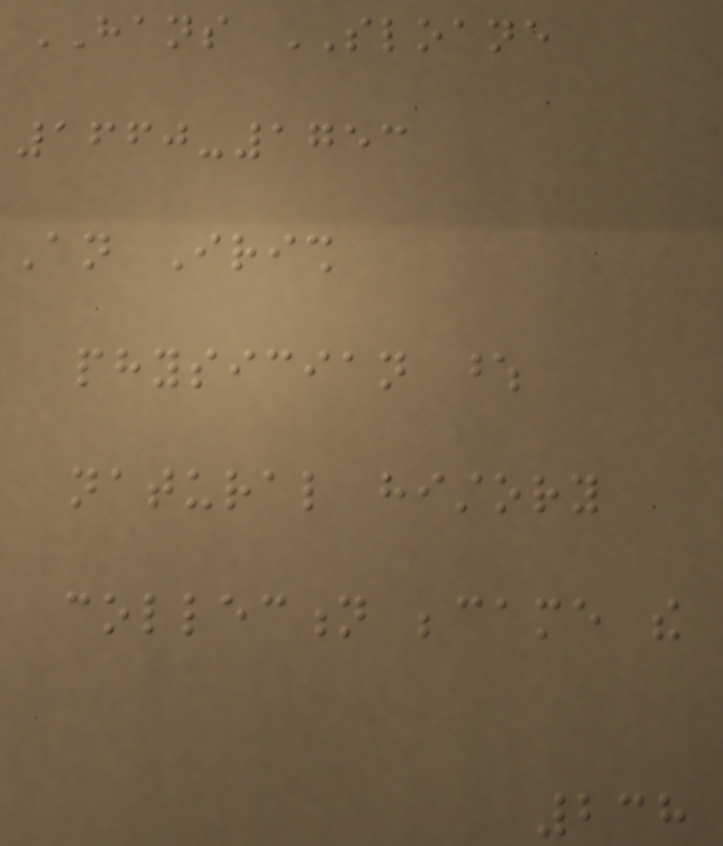HANS SLOANE
1660-1753
An Irish
physician whose
natural history
collection became the
238
